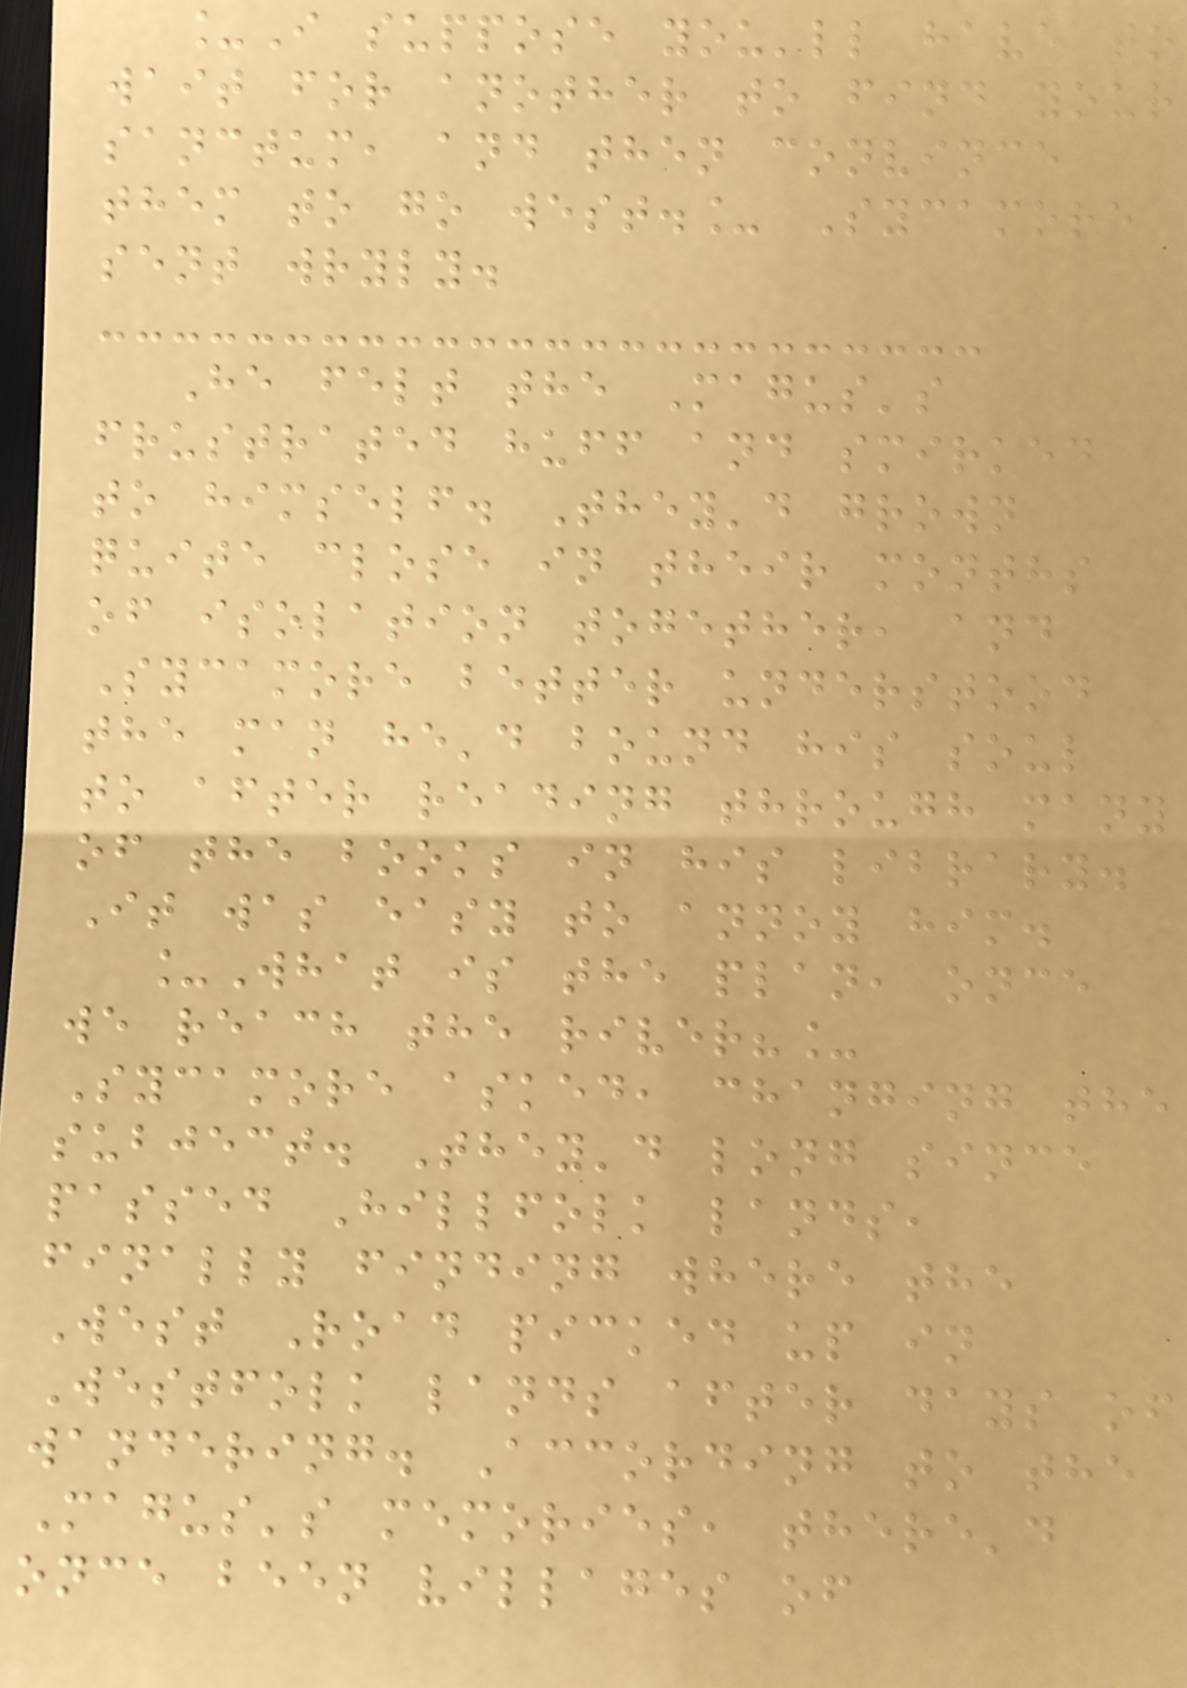_I suppose you'll have to
wait for another to find your
sanctum, and then convince
them to go west._ Sycamore
sent wryly.
He felt the Magus's
frustrated huff and smirked
to himself. They'd grown
quite close in their months
of isolation together, and
Sycamore better understood
the man he'd bound his soul
to after reading through many
of the books in his library.
It was easy to annoy him.
_What is the plan, once
we reach the river?_
Sycamore asked, changing the
subject. They'd long since
passed Hillfolk lands,
finally finding where the
West Road picked up in
Westfolk lands after days of
wandering. According to the
Magus's memories, there'd
once been villages of
